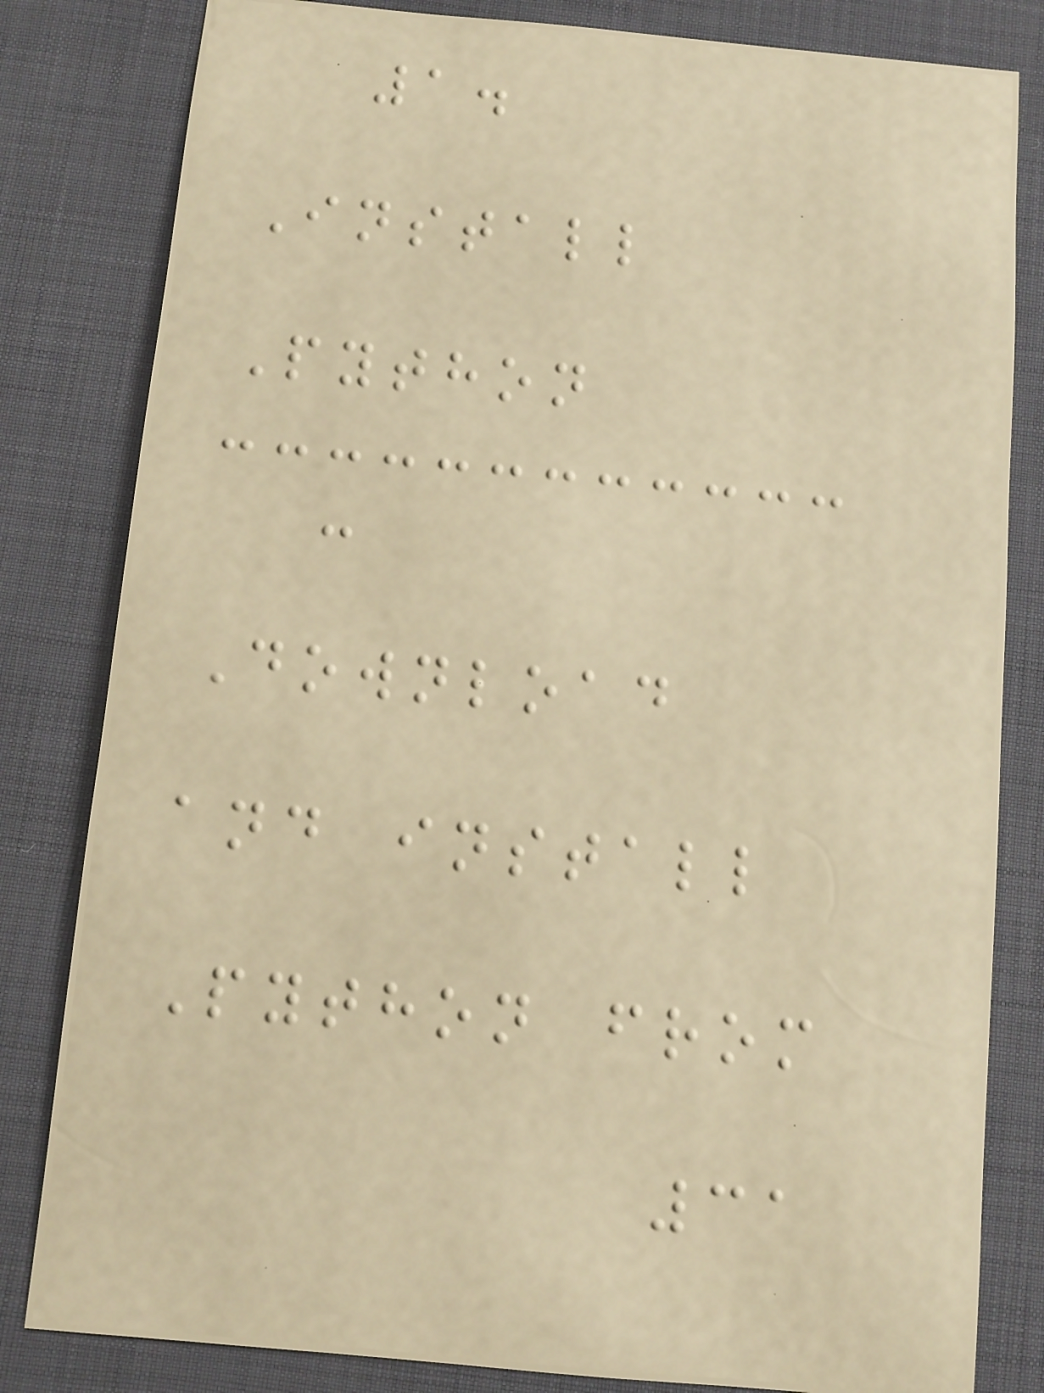1.
Install
Python
-
Download
and install
Python from
31
